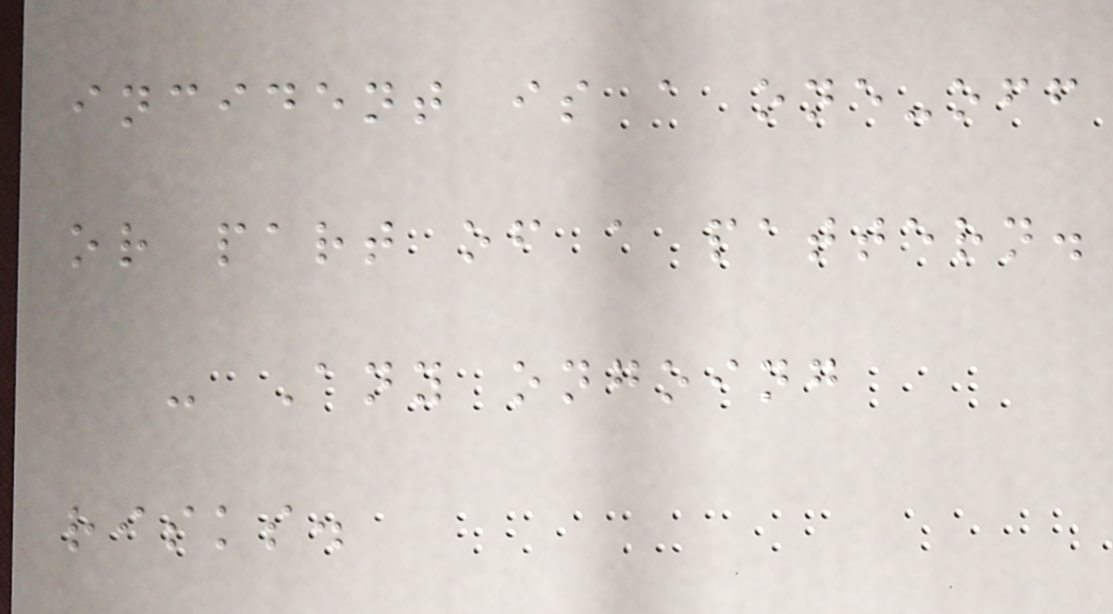incident is a one-off
or part of a pattern.
- Any ongoing
risks.
